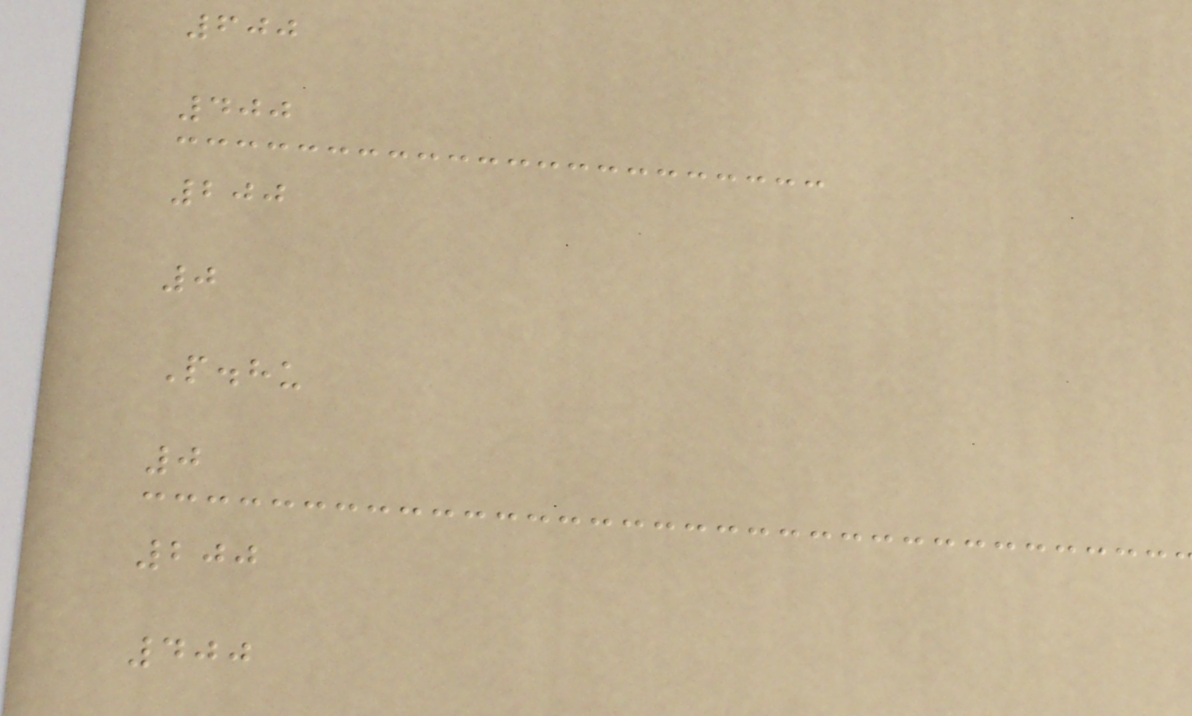600
400
200
0
P.hu
0
200
400
